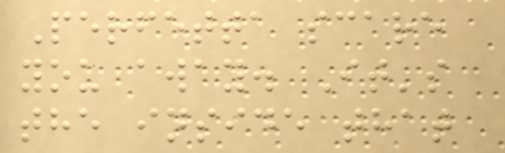Perfetta scare
you away. It's
the inside that
